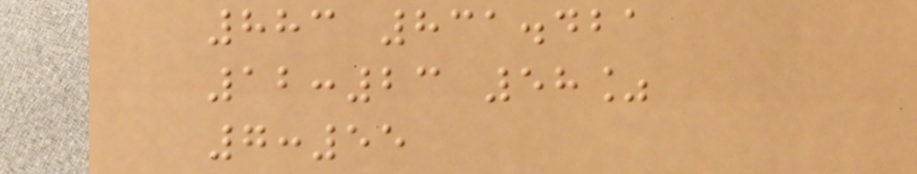883 831.421
12:23 58%
7:55
